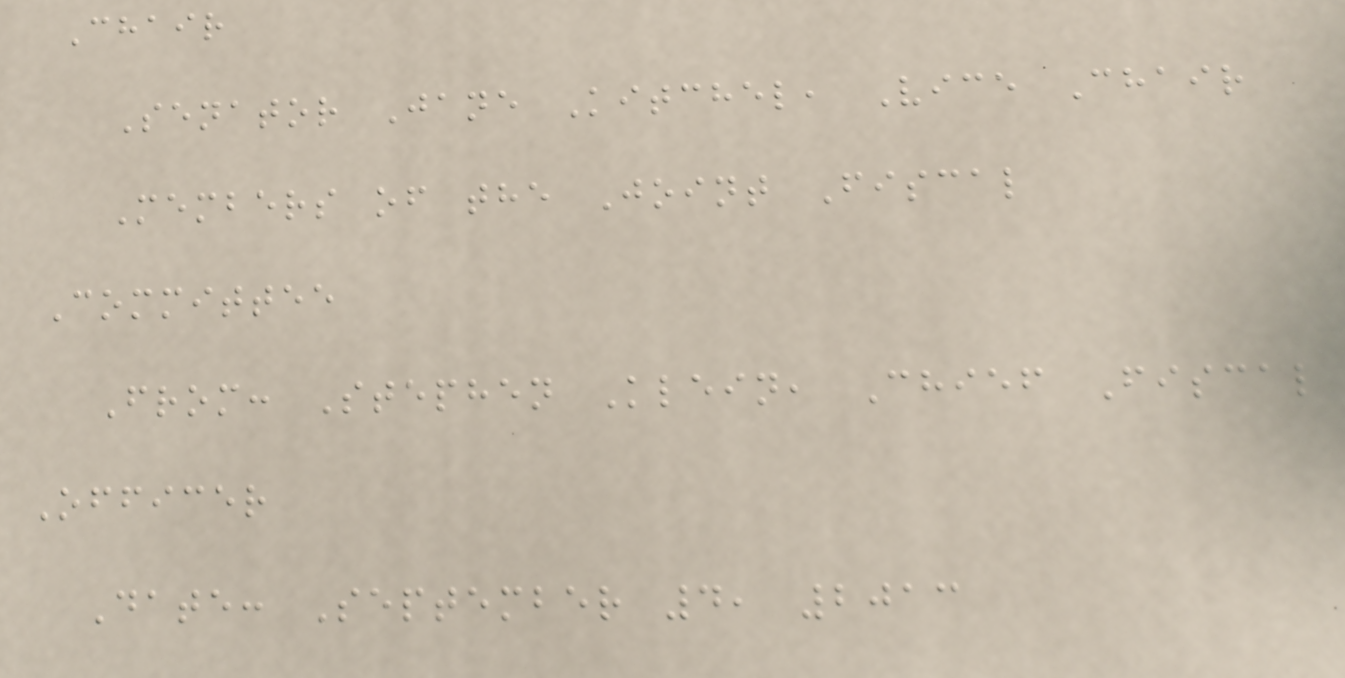Chair
Senator Jane Kitchel, Vice Chair
Members of the Joint Fiscal
Committee
From: Stephen Klein, Chief Fiscal
Officer
Date: September 4, 2013
